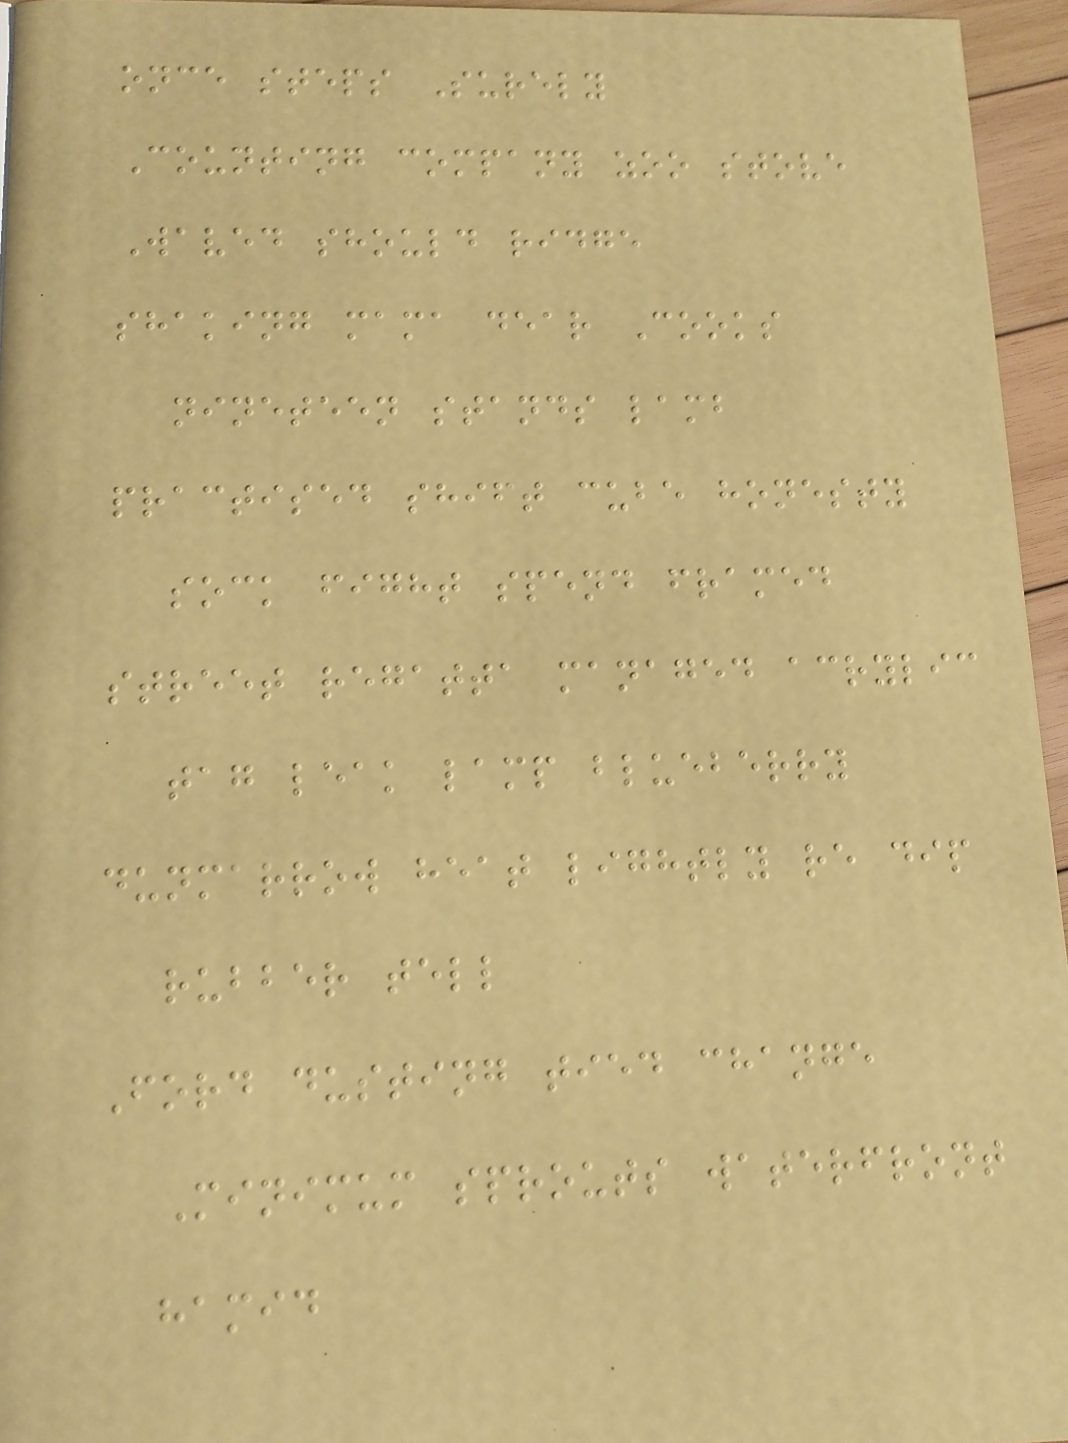once steps Surely
Counting company zoo stove
Waved should ridge
shaking mama dear Cooks
nineteen stands lamb
practised shift cube honesty
sock fight spend framed
street regatta managed acrylic
tag leak lamp blueberry
dunmarrow heat lightly re dip
rubber tell
Ford dusting tied change
Minimum sprouts waterfront
hamid
